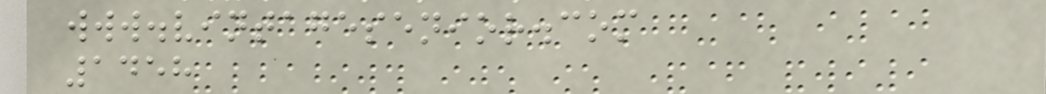www.vintagesenior.com
1458
